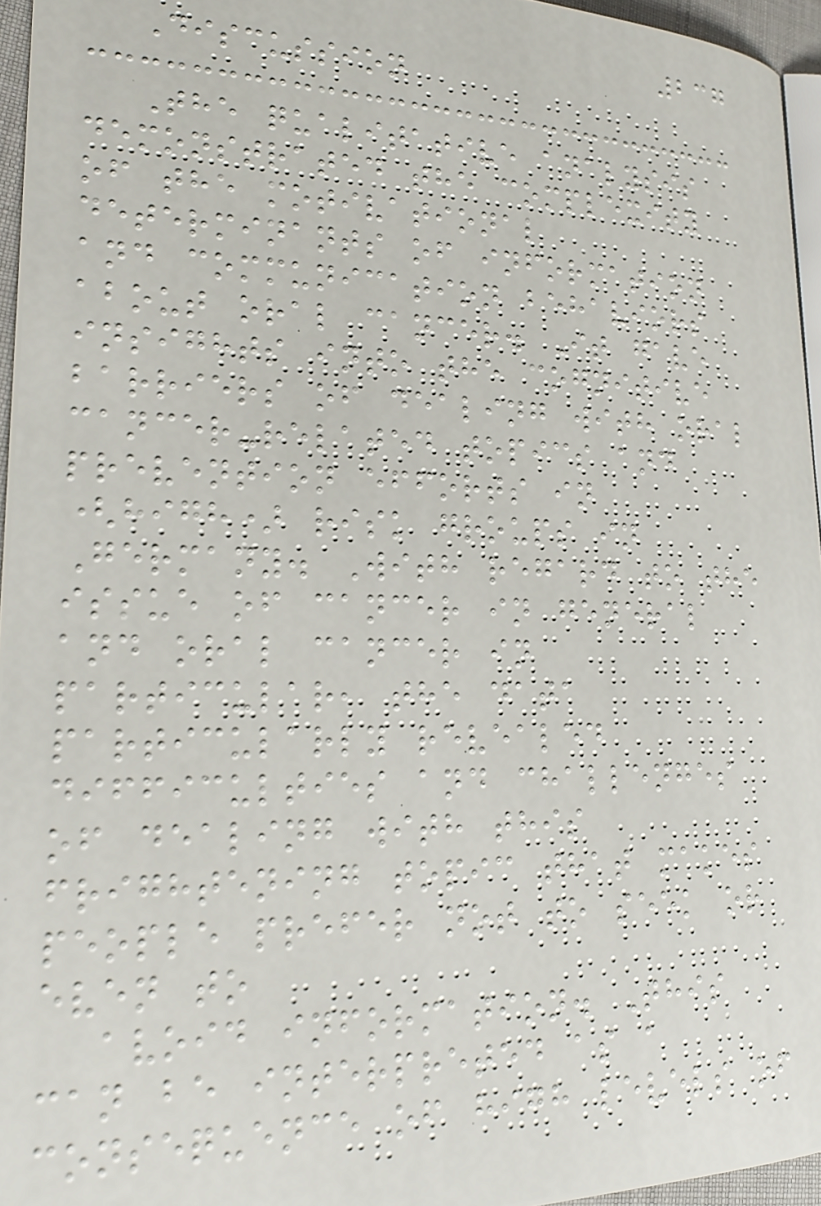237
Discussion
The qualitative analysis
demonstrated the complexity
of the motivational
determinants of information
and communication behaviors
about oral cancer. It gave
insights into the cognitive
barriers of dealing with oral
cancer-related topics and
prevention efforts in
(high) risk groups in
Germany. With regard to the
issue of cancer in general
and oral cancer in
particular, the data
particularly revealed
difficulties and challenges
of dealing with this
frightening topic that makes
people prefer not to seek or
even to
avoid information. This
can be interpreted as a
consequence of high levels of
